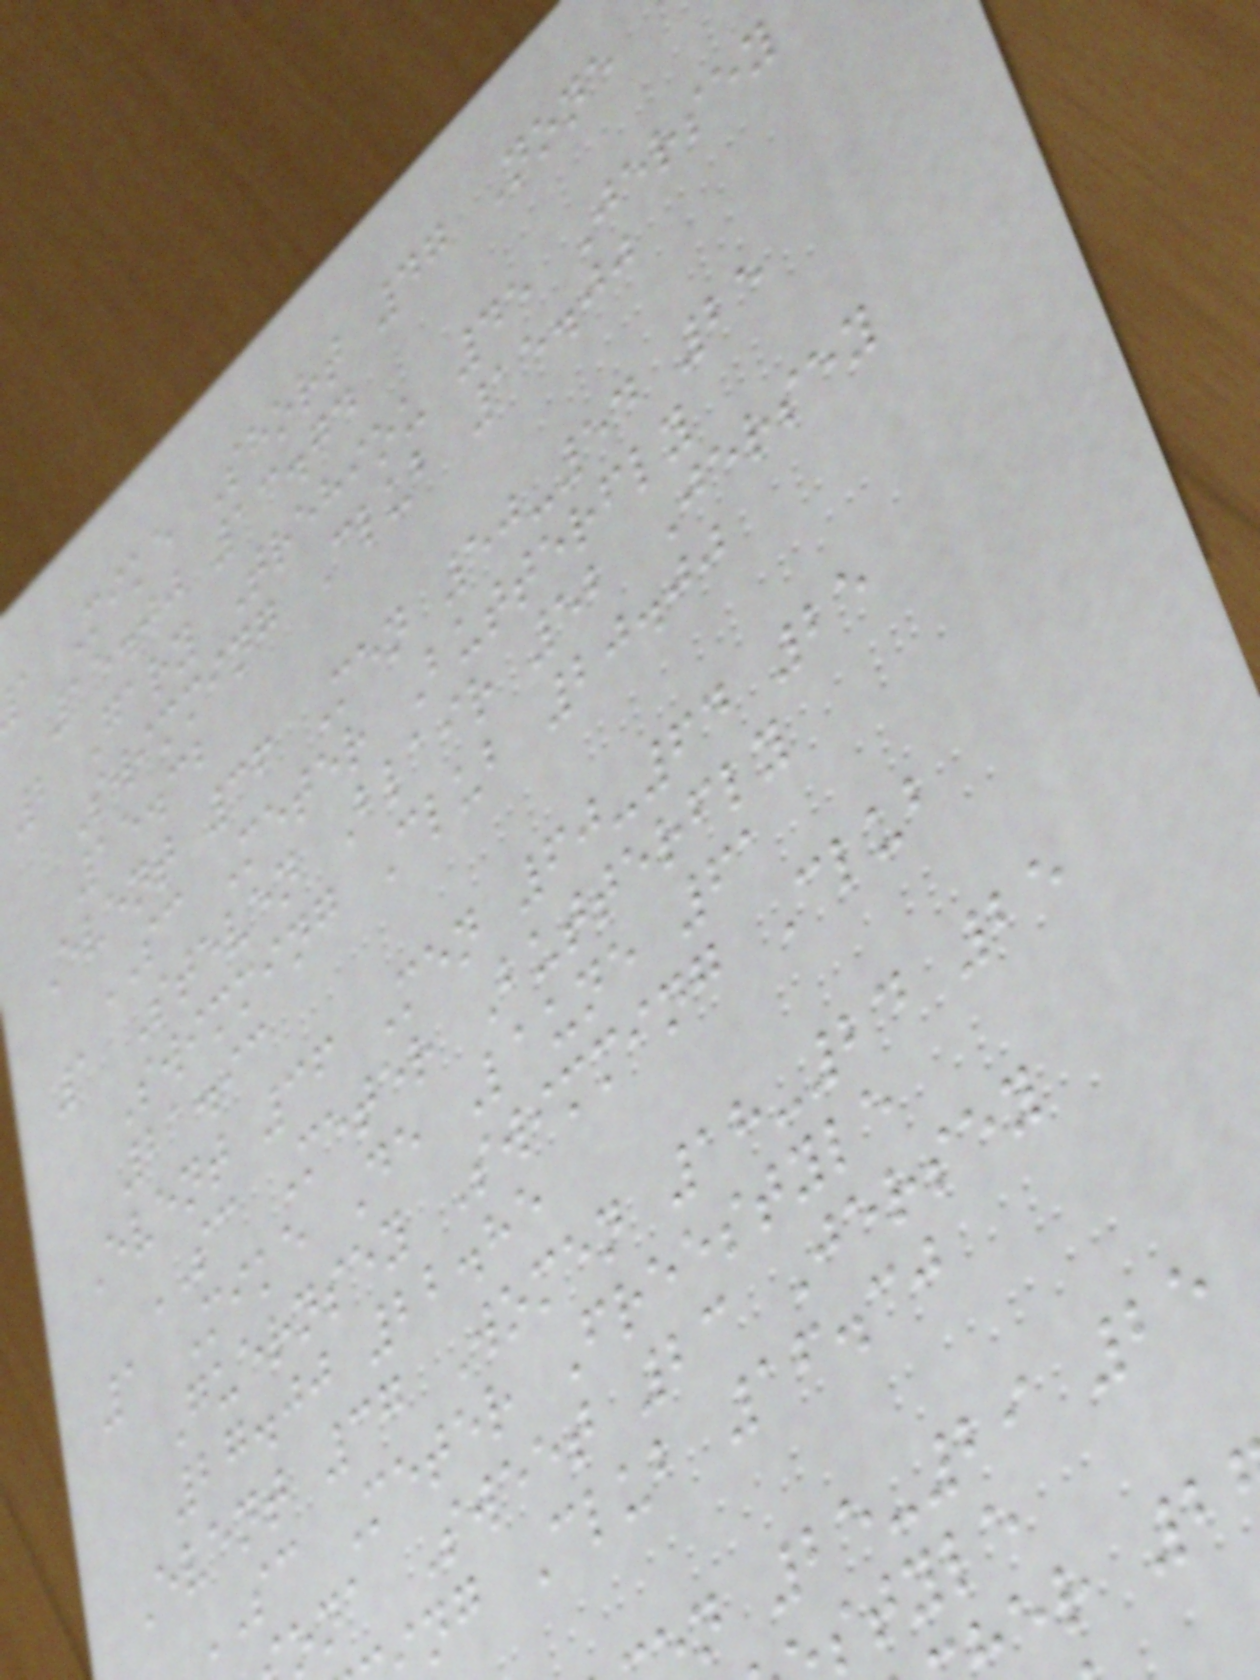a Mike Short 47 None
15.00 13.74
2 Gary Trehiou 45 Jersey
Swimming Club 15.00
15.32
Event 36 Men 50-54 25
SC Meter Butterfly
1 Steven Blair 52 Jersey
Swimming Club 20.00
21.93
Event 36 Men 60-64 25
SC Meter Butterfly
1 Mike De Laune 61
Guernsey Swimming Club
27.00 22.85
Event 37 Women 18-24 25
SC Meter Freestyle
ona Sweet 23 Jersey
ng Club 16.30
n 25-29 25
